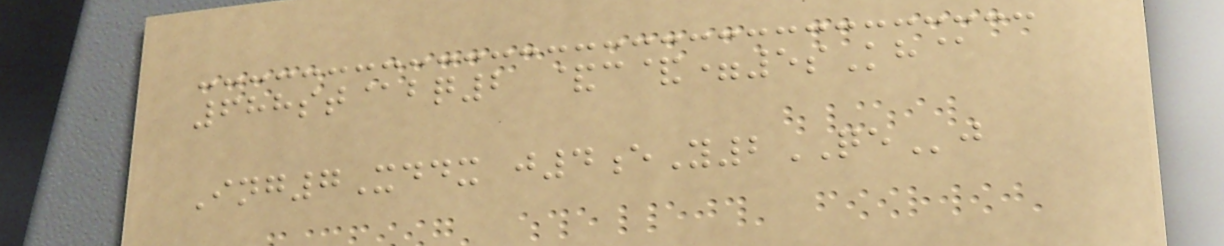688st@bq2 &c&=5sKh@
Ing7Xddx j4eY2QEj
